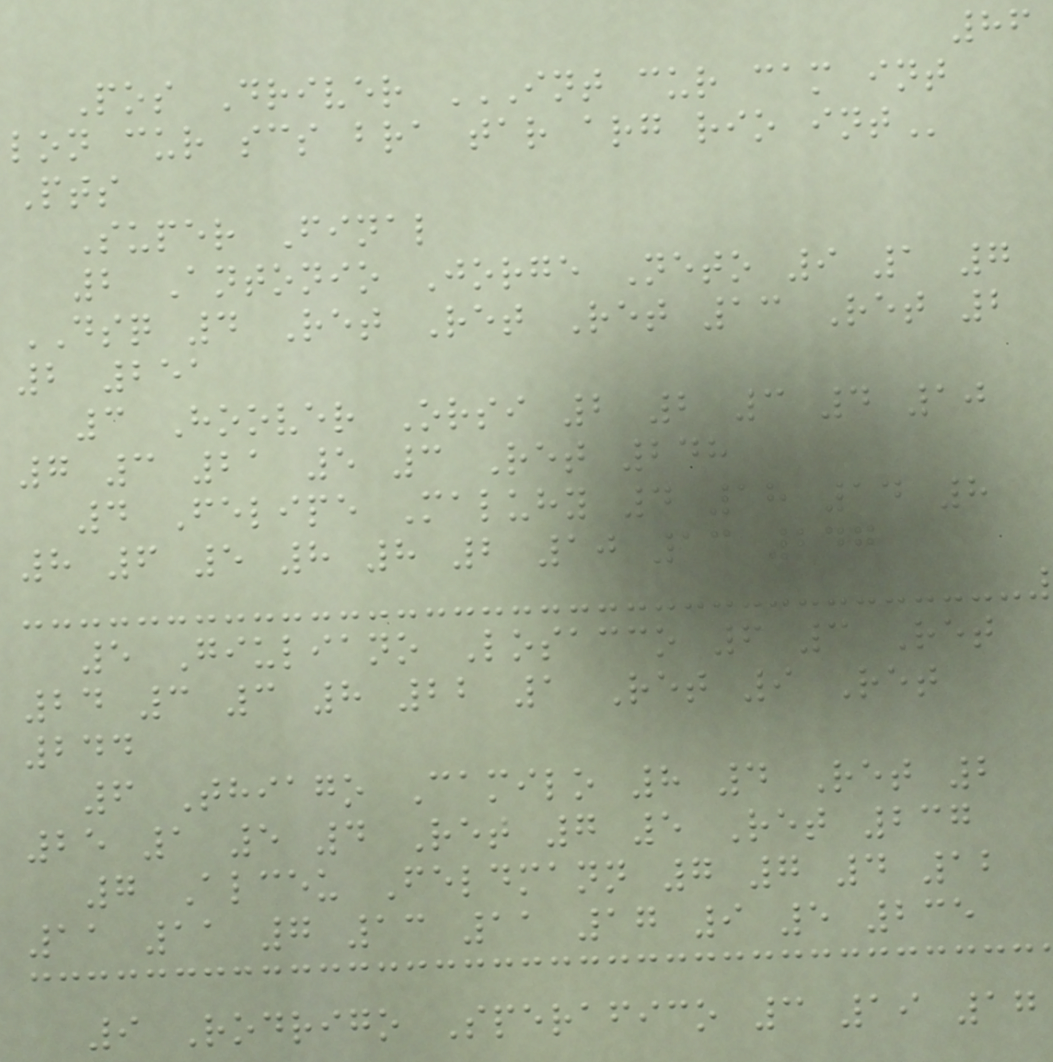86
Pos Driver INT CUR CAM INT
LON CUR SCS BRA TAR ARG RIO INT
Pts
Super Final
2 Antonio Jorge Neto 9 1 7
DSQ 4 Ret Ret Ret 13 Ret 2
2 251
3 Hoover Orsi 2 2 3 4 10
7 3 21 5 3 Ret 248
4 Felipe Maluhy 4 18 14 8
8 6 5 8 8 2 10 13 247
5 Giuliano Losacco 6 3 Ret
24 3 3 8 22 1 Ret 9 Ret
244
6 Thiago Camilo 8 4 Ret 2
25 1 5 4 Ret 7 5 Ret 237
7 Alceu Feldmann 7 7 4 12
11 11 7 13 11 17 9 5 235
9 Rodrigo Sperafico 3 19 17
